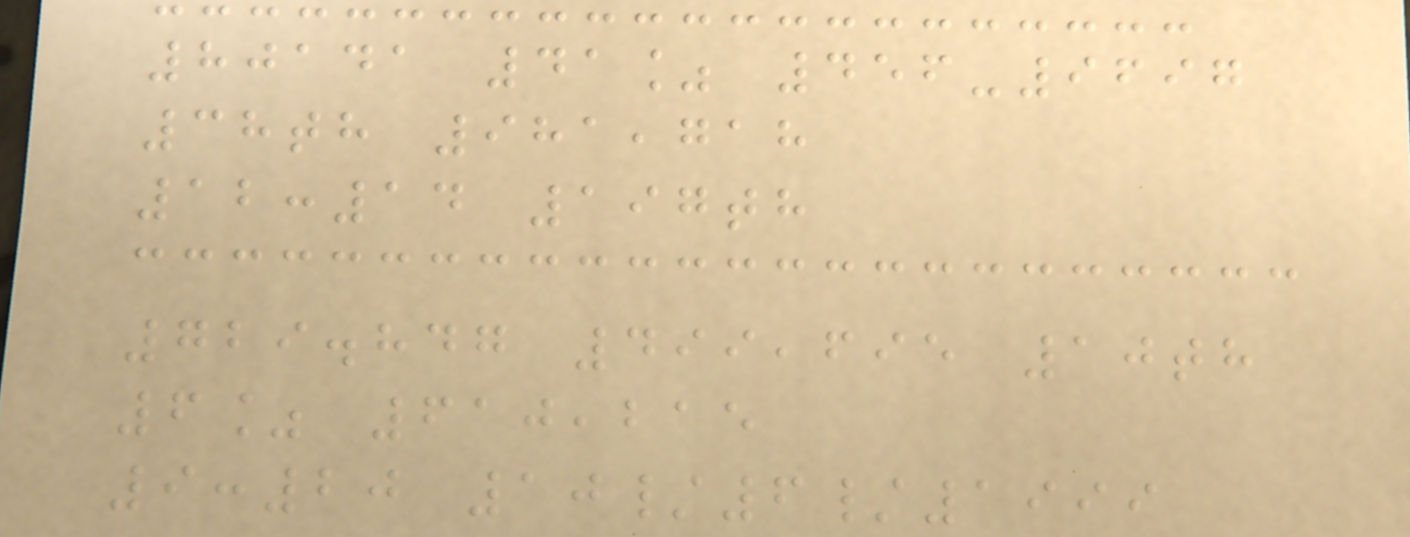80141 41% 456-9697
38th 981,718
12:14 197th
729.847 499,695 10th
6% 610,215
9:20 10/6/1999
